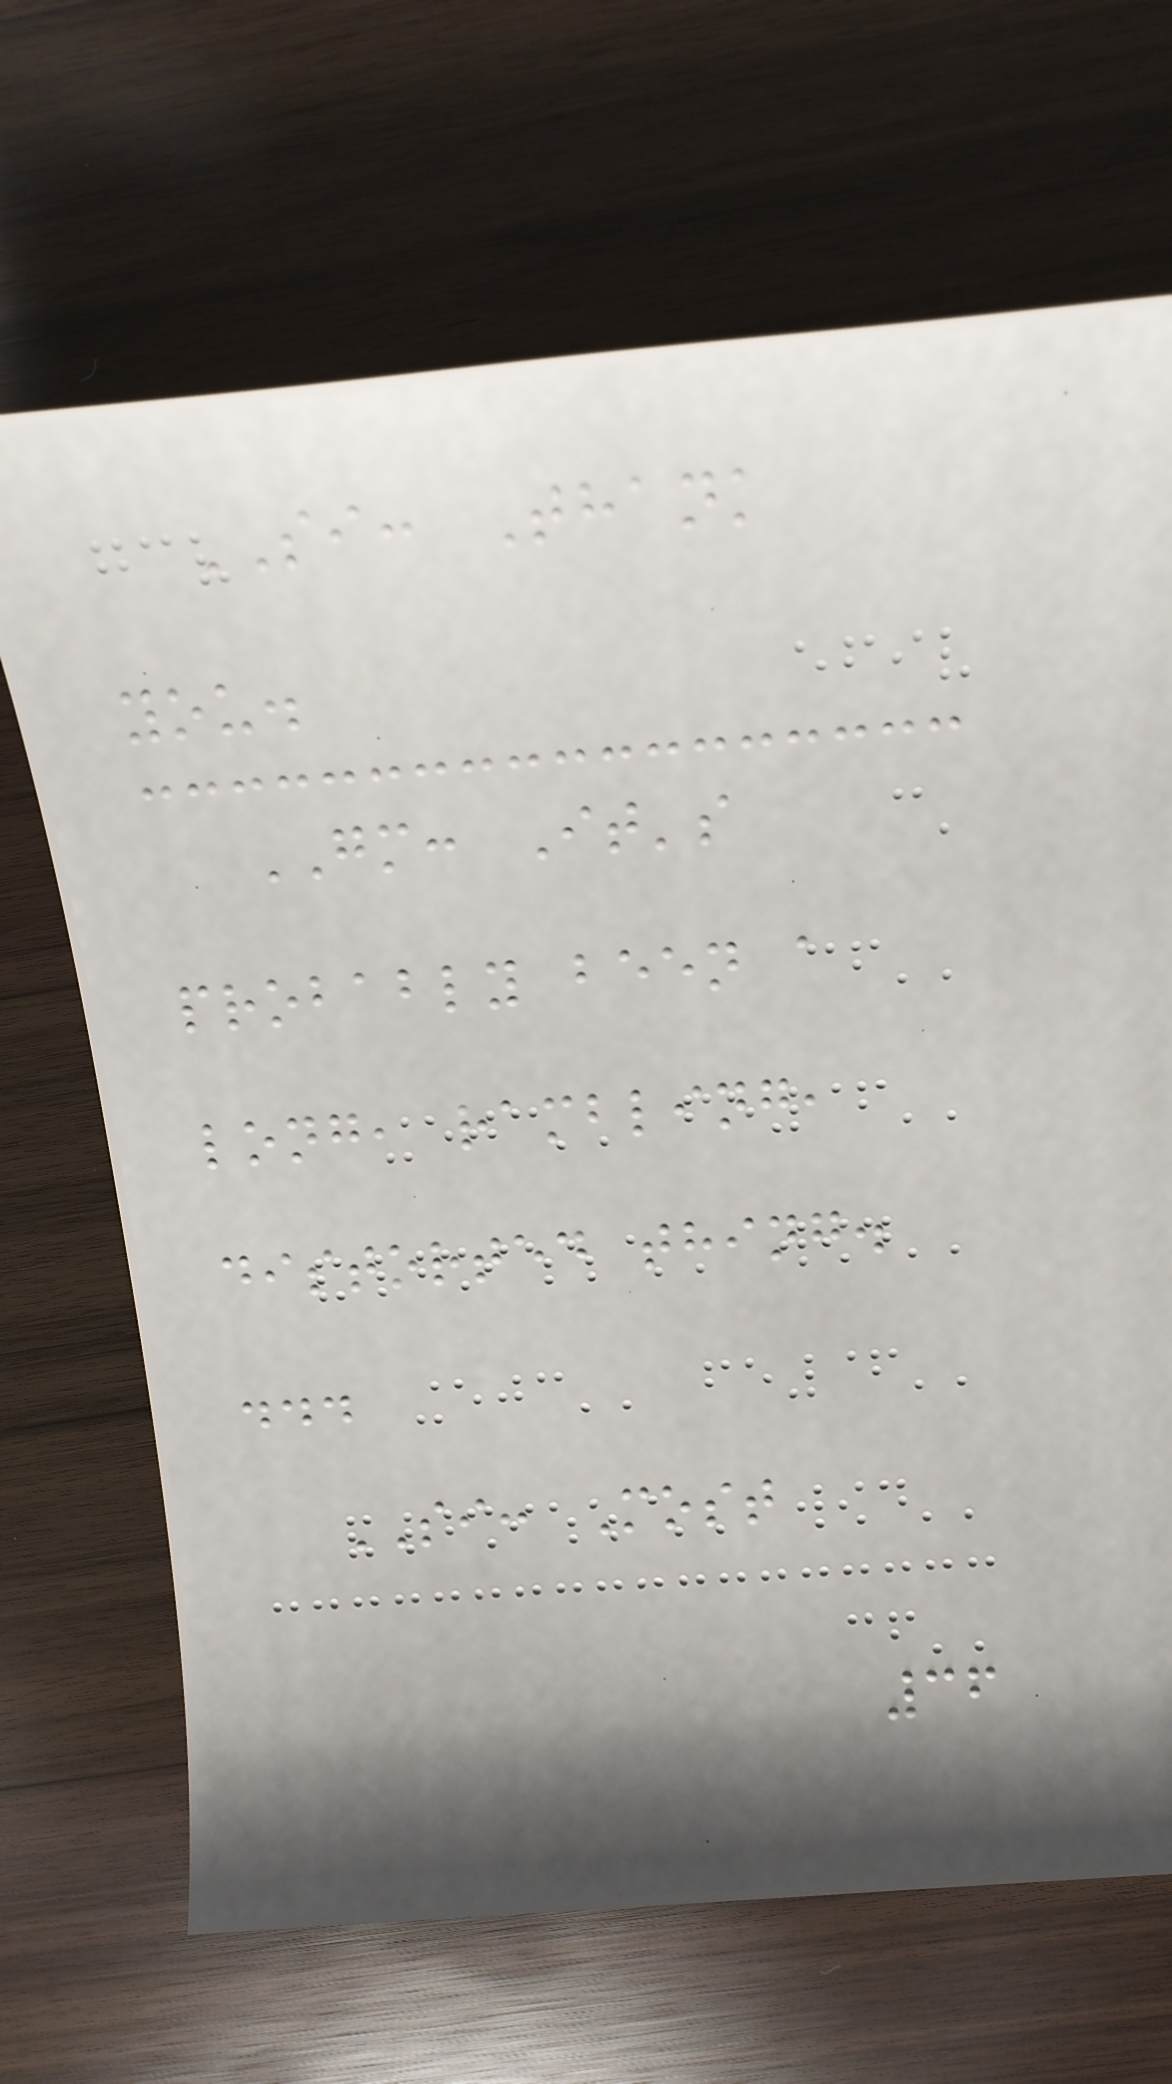SI: Thank
you.
GM: It's
probably been a
long, rambling,
distorted thing.
...
SI: Most
36
